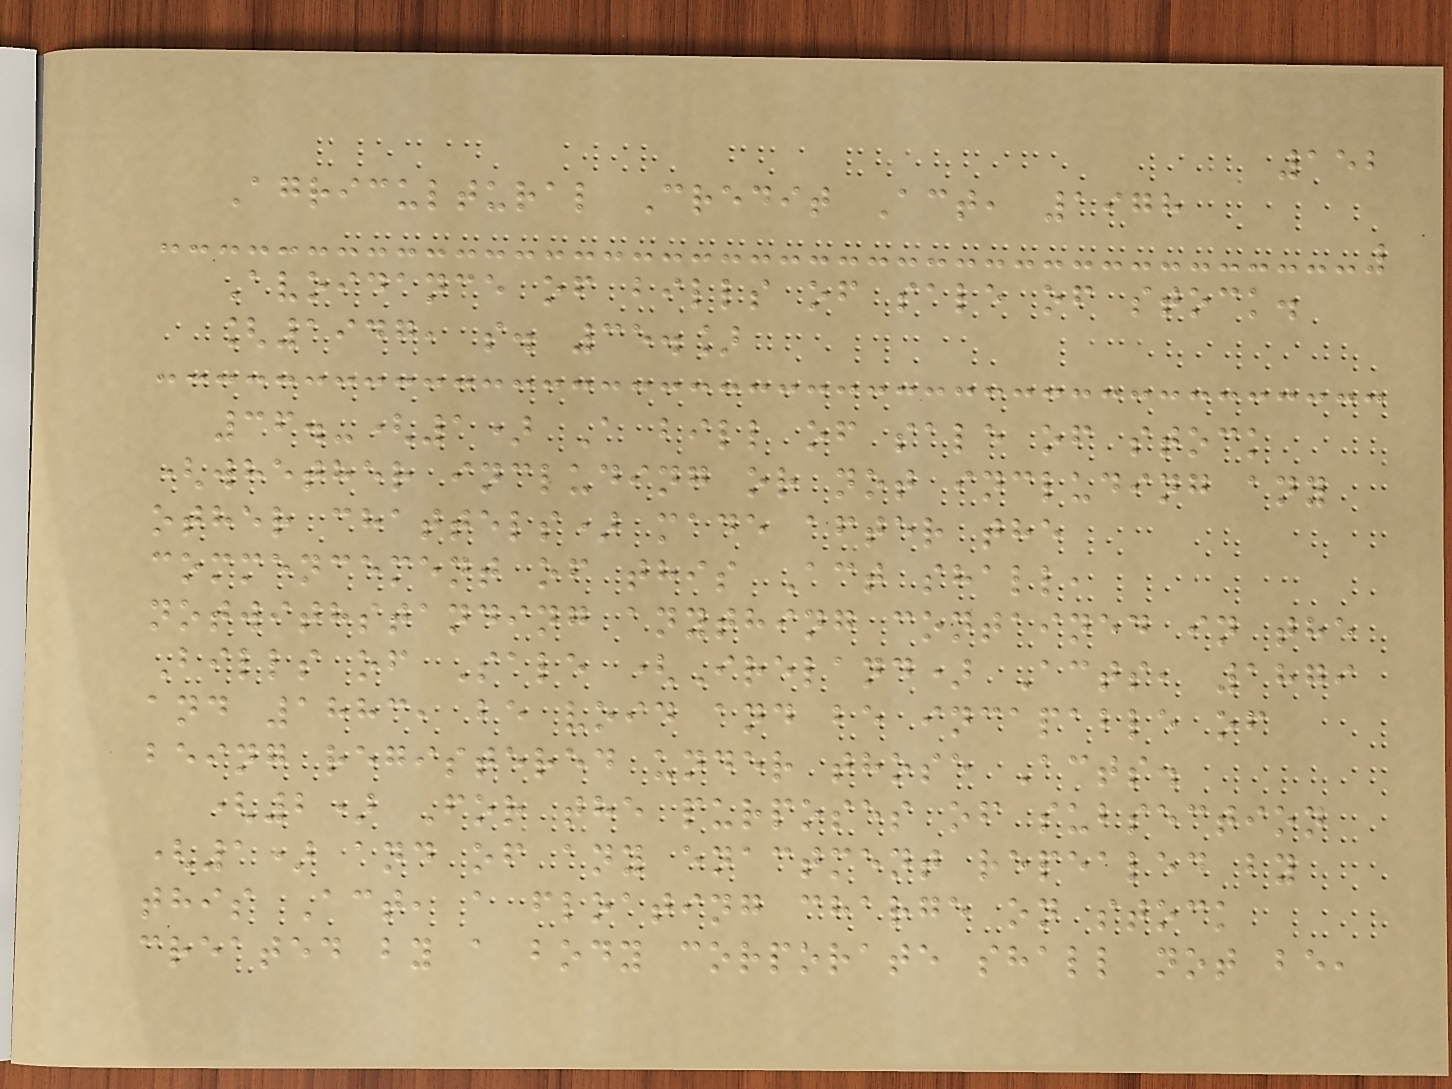152
Agricultural Credit Act, 1978
Avoidance of bills of sale of stock.
[1947, s. 35.]
36.-(1) A bill of sale of stock
(whether including or not including any
other chattels) made after the
commencement of this Act shall,
notwithstanding anything contained in the
Bills of Sale (Ireland) Acts, 1879
and 1883, be void and be incapable of
being registered under those Acts.
(2) For the purposes of subsection
(1) and of any enactment repealed by
this Act, a floating charge on stock
created by a body corporate shall not be,
